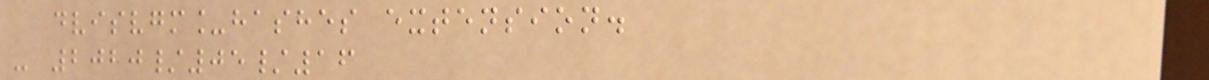dvisvgm_hashes extension.
- 2020/05/16
